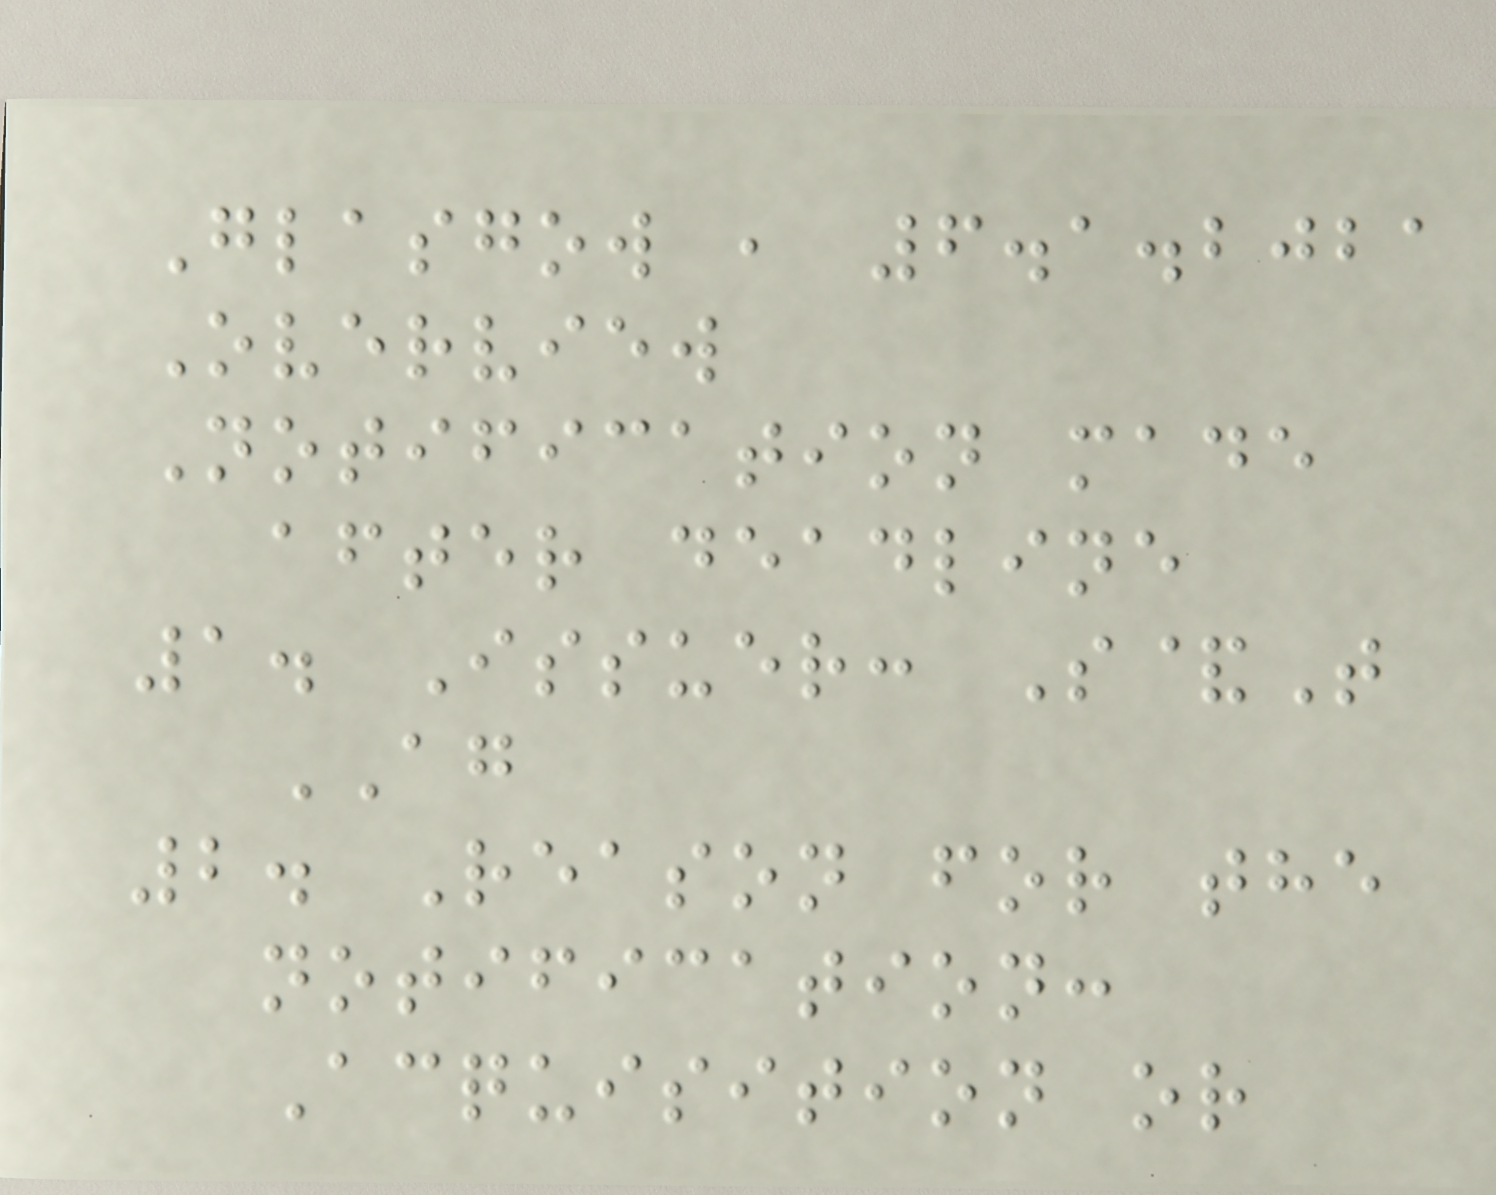Glasgow , 6.1.2021
Overview
Notification made
after deadline
1. Issuer: S&T
AG
2. Reason for the
notification:
Acquisition or
